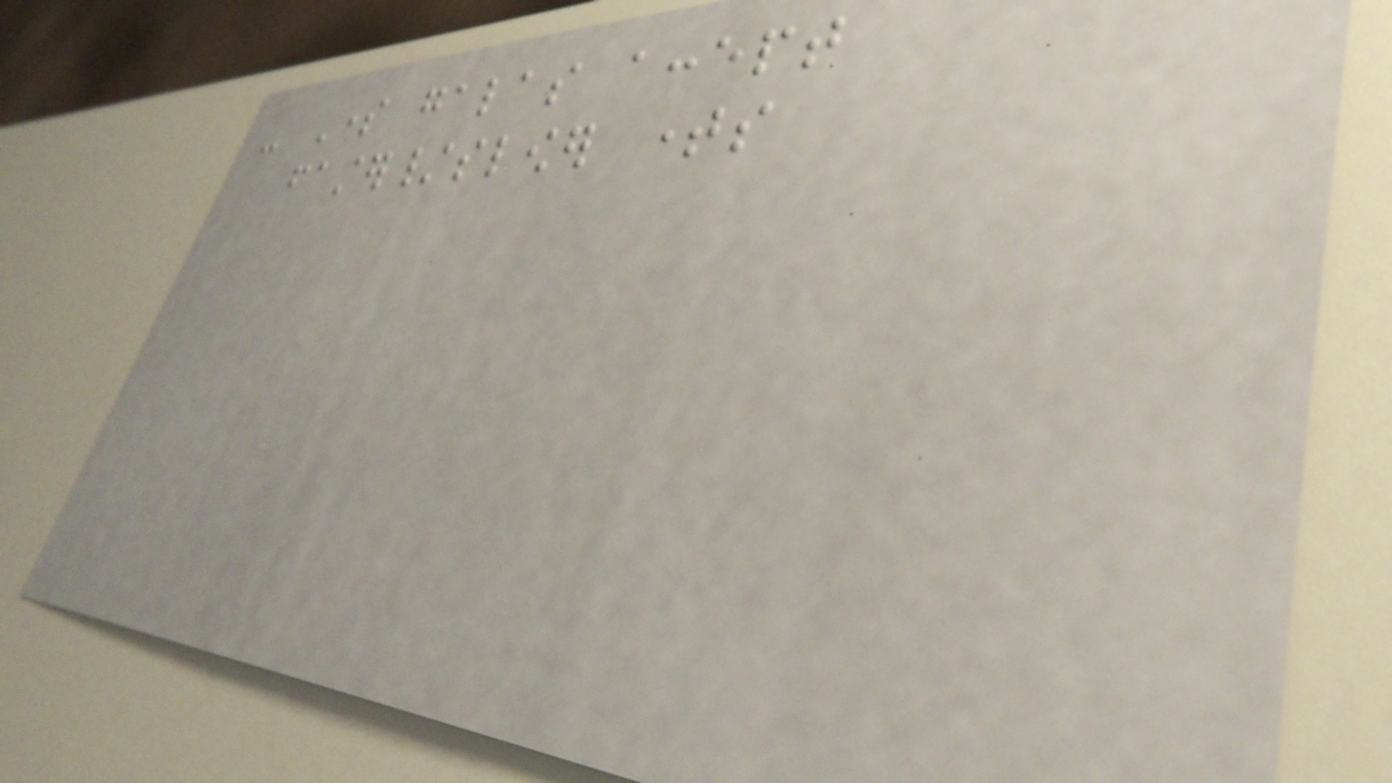- Some galas accept
faster/slower times
